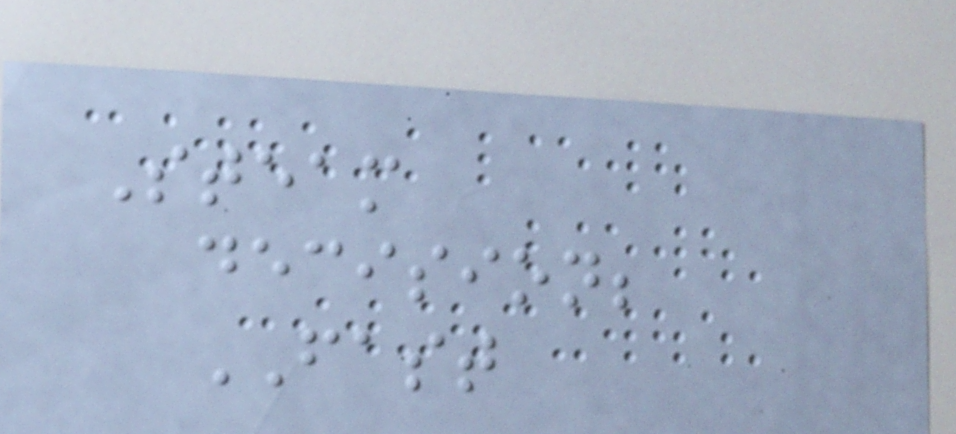Steam
decision;
FAST
